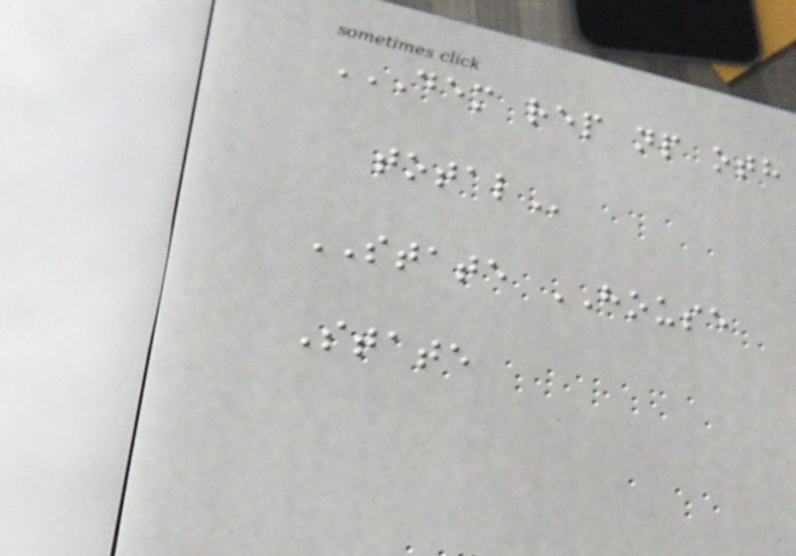DEM REP NP OTH
TOTAL
STATE HOUSE
State
